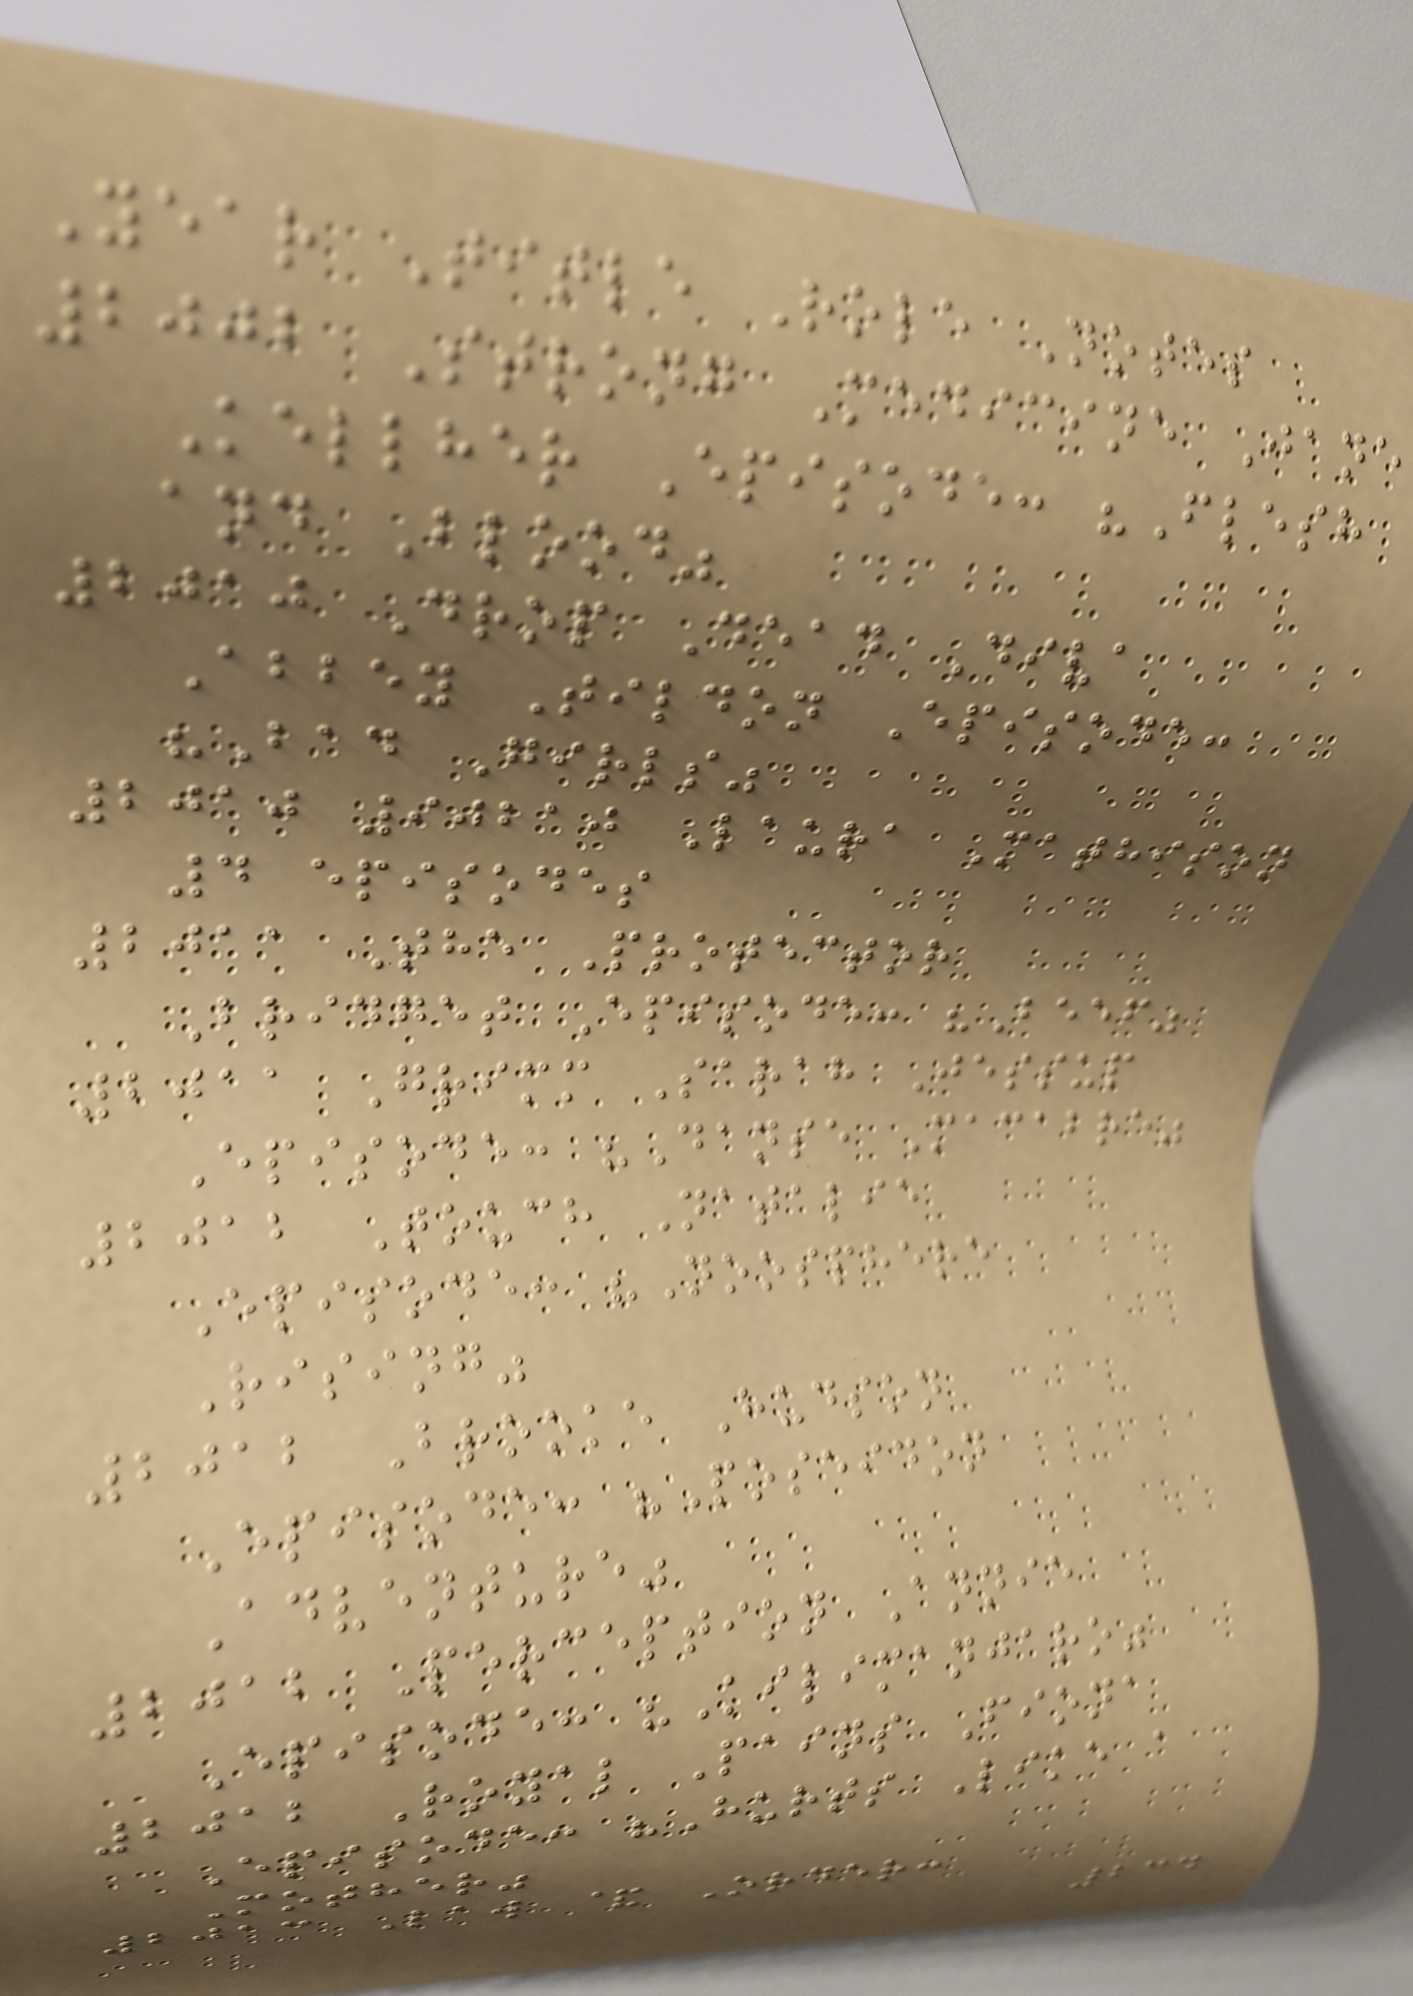Year Title Role Notes
2002 Strong Medicine Jane
Kellher Episode: "Flesh
and Blood"
2010 Drop Dead Diva
Abbey Tildon Episode:
"Bad Girls"
2010 90210 Laura Mathison
4 episodes
2011 The Protector
Bridget Episode: "Beef"
2011 Grimm Sarah Jessup
Episode: "Danse Macabre"
2012 Touch Natalie
Episode: "Noosphere
Rising"
2012 Brooke Hudson
Episode: "Poseidon
Adventure"
2012 Perception Annie
Episode: "Kilimanjaro"
2012 Royal Pains Fiona
Episode: "Hurts Like a
Mother"
2013 Law & Order:
234
